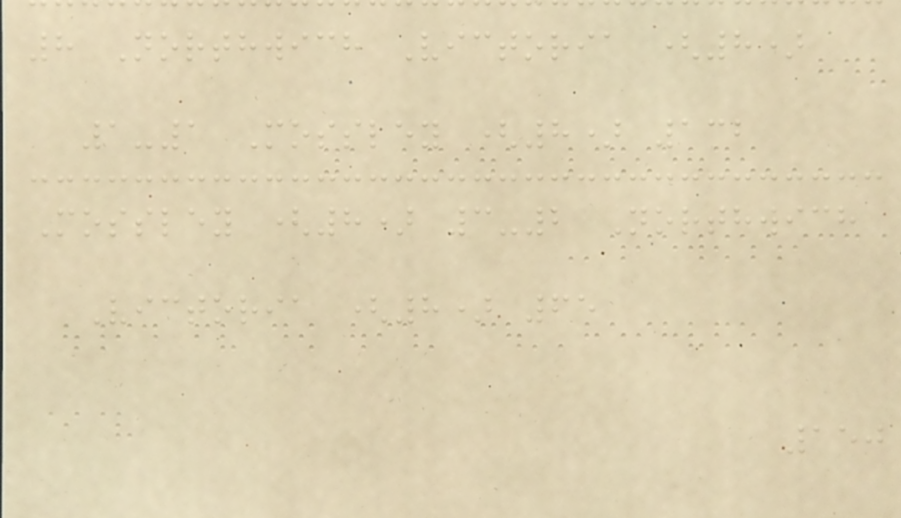8 Northwich Victoria (8)
1-1 Mossley (8) 132
Mossley (8) 3-2 Northwich
Victoria (8) 65
150
